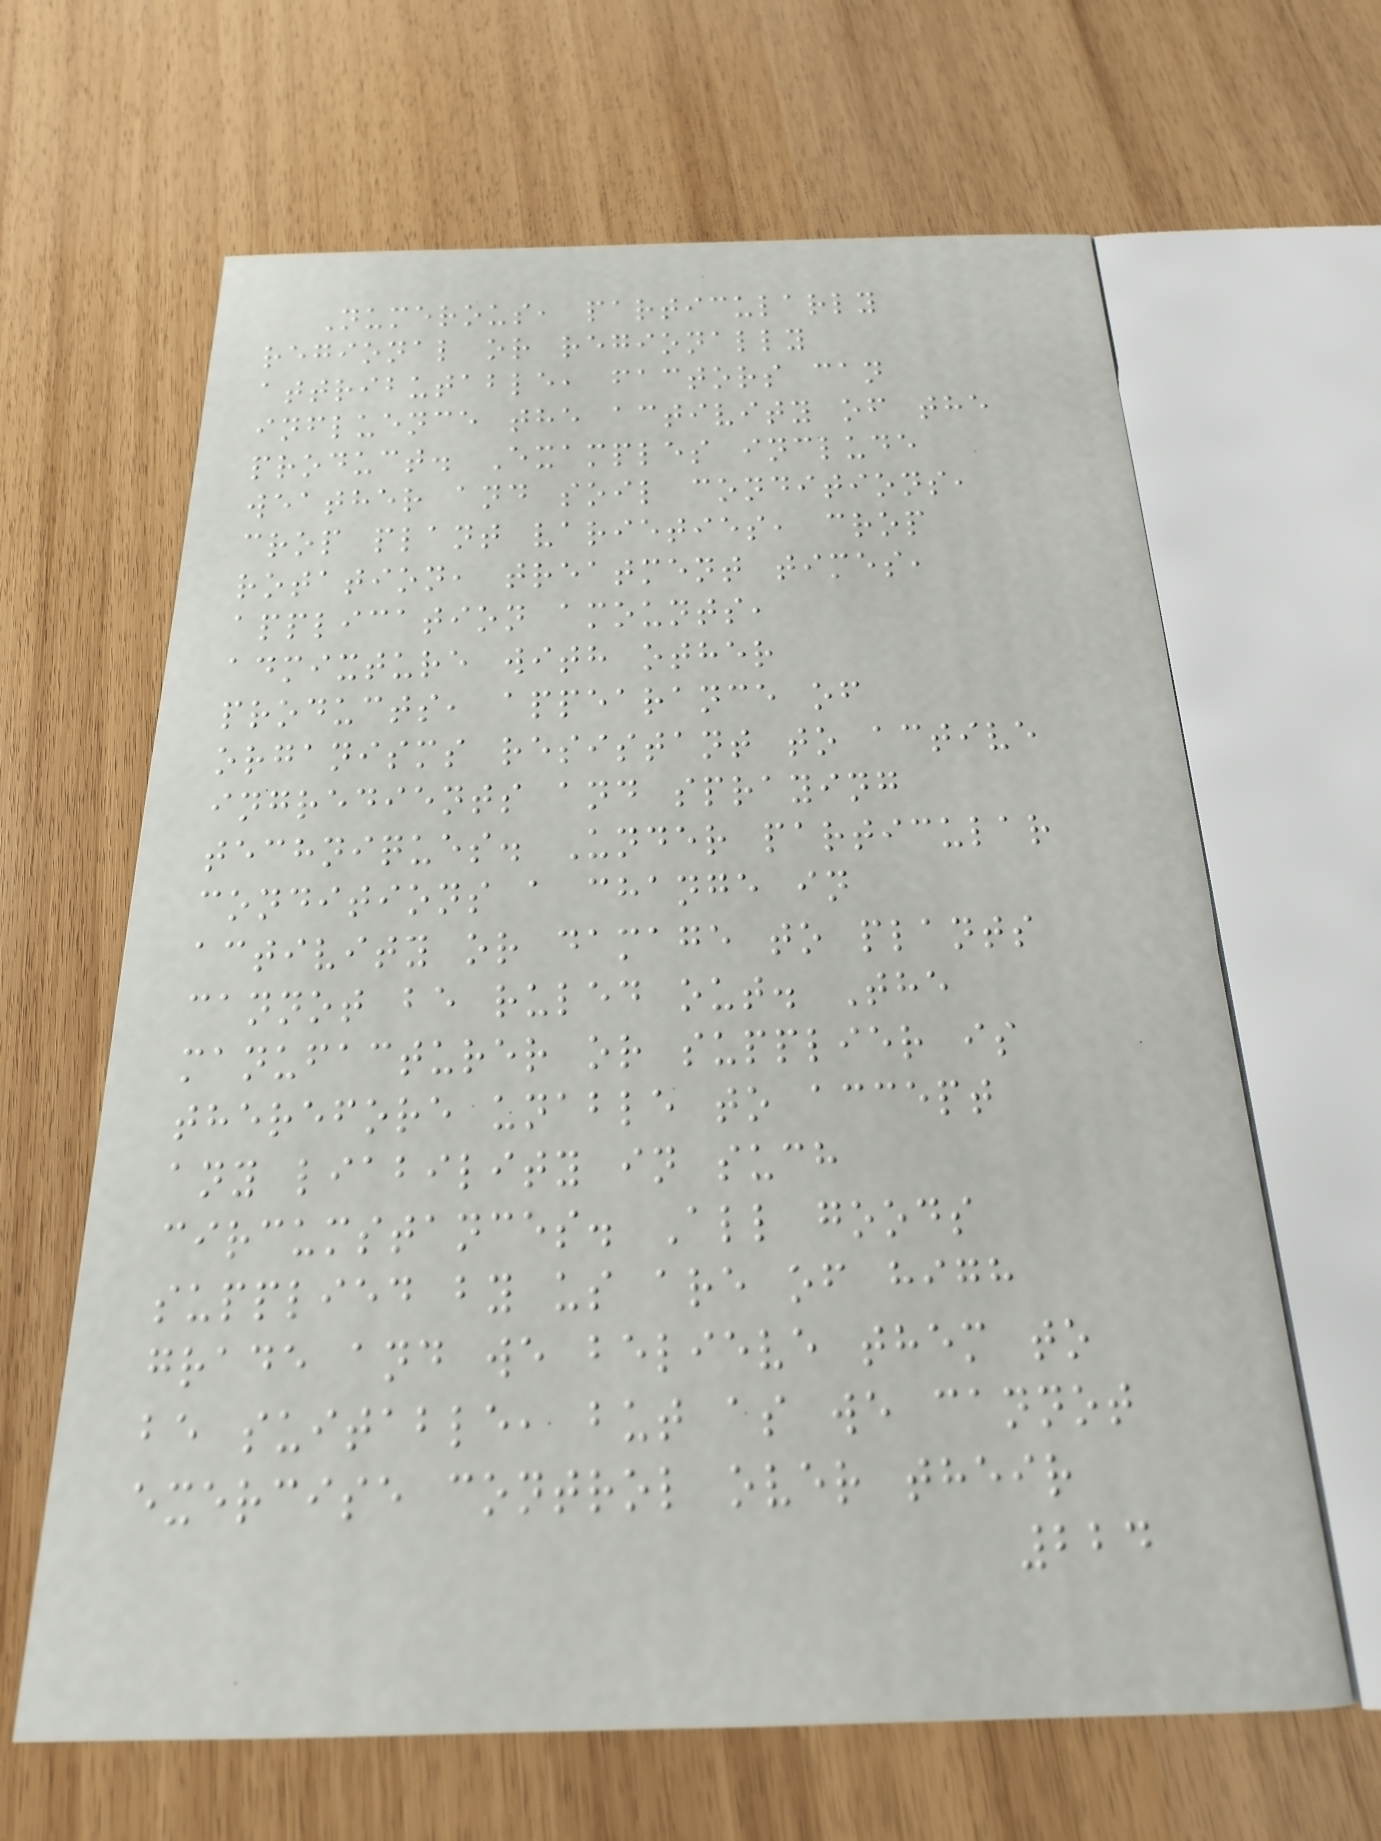Numerous, particularly
regional or regionally
attributable, factors can
influence the activity of the
product. Examples include
weather and soil conditions,
crop plant varieties, crop
rotation, treatment times,
application amounts,
admixture with other
products, appearance of
organisms resistant to active
ingredients and spraying
techniques. Under particular
conditions a change in
activity or damage to plants
cannot be ruled out. The
manufacturer or supplier is
therefore unable to accept
any liability in such
circumstances. All goods
supplied by us are of high
grade and we believe them to
be suitable, but as we cannot
exercise control over their
224
